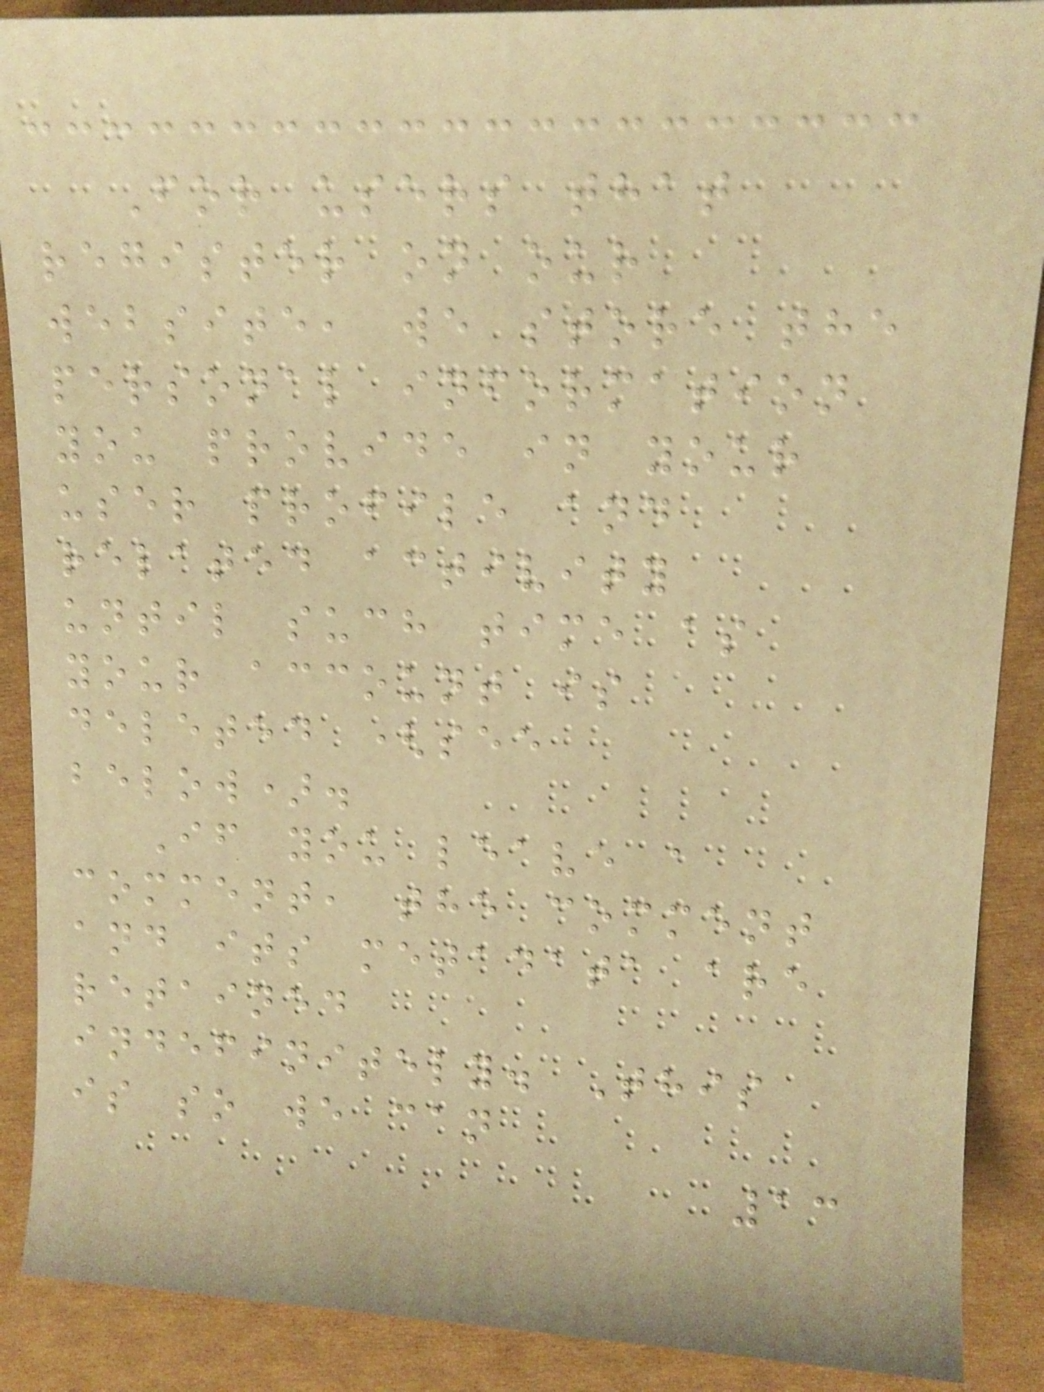For users that
register on our
website, we store the
personal information
you provide in your
user profile and
related activity
until such time as
your account is
deleted (see
below).
If you leave a
comment, the comment
and its metadata are
retained
indefinitely. This
is so we can
13
